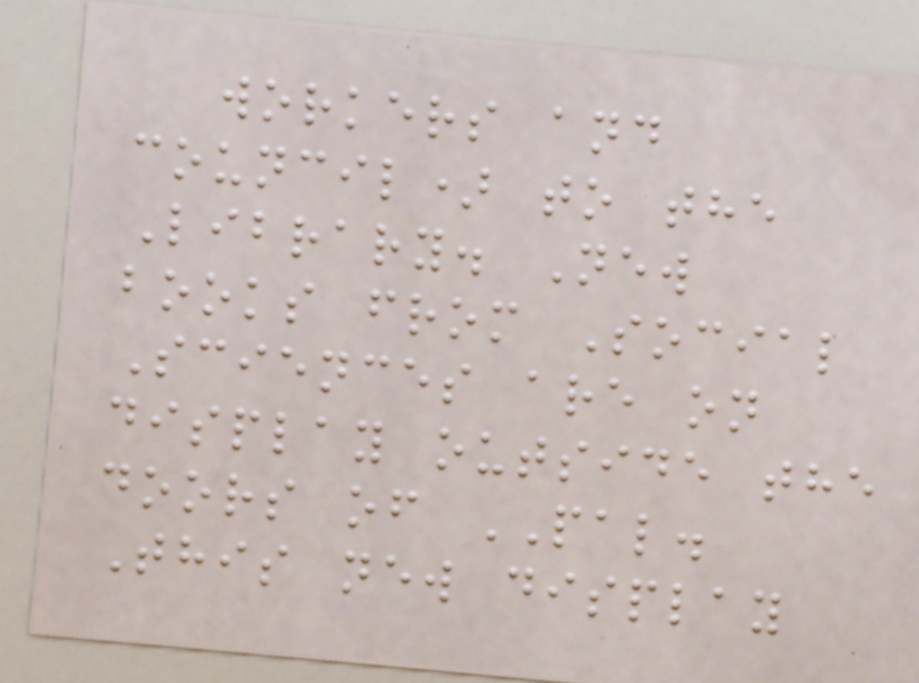workers and
council) to the
Library. New
books from Social
Sciences are on
display outside the
doors of PAL.
This new display
